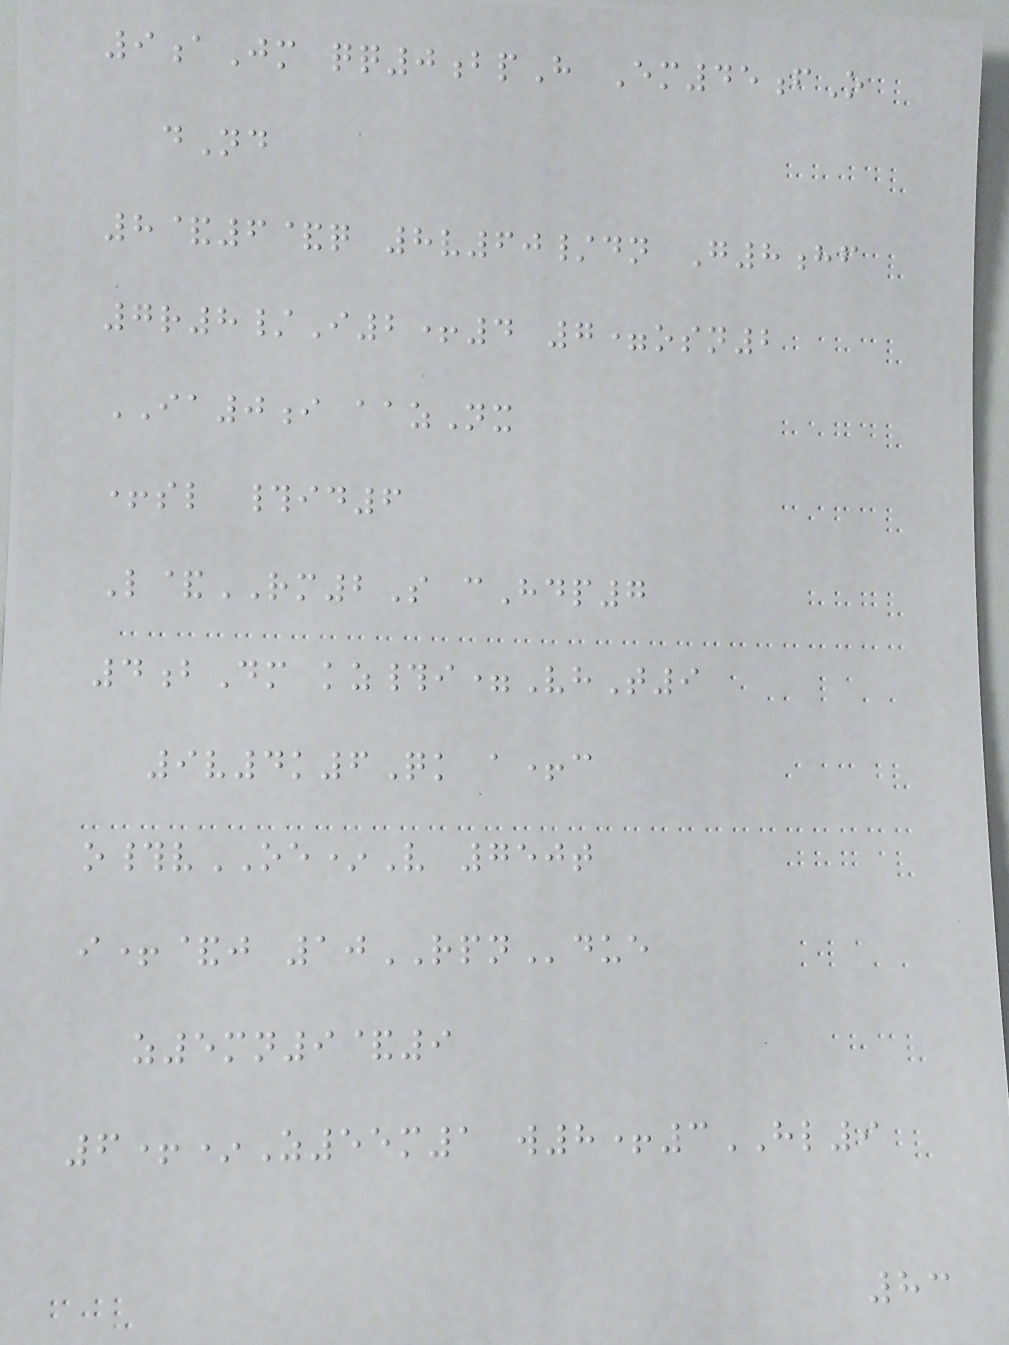9aJm qq0bpH Em45fO
dNd
8&6&q 8v60/dn G8hf
7r8/I2+4 7=osn2
IA0i aazNx
+sl #id6
L&RM2S cHdp7
4bDm kz#i=VhT9
9v4k6Qk a+c
o#vOE*V 750t
i+&j 10RPNdue
z5mn9&9
6+*Z55m1 w8+3HL9
83
